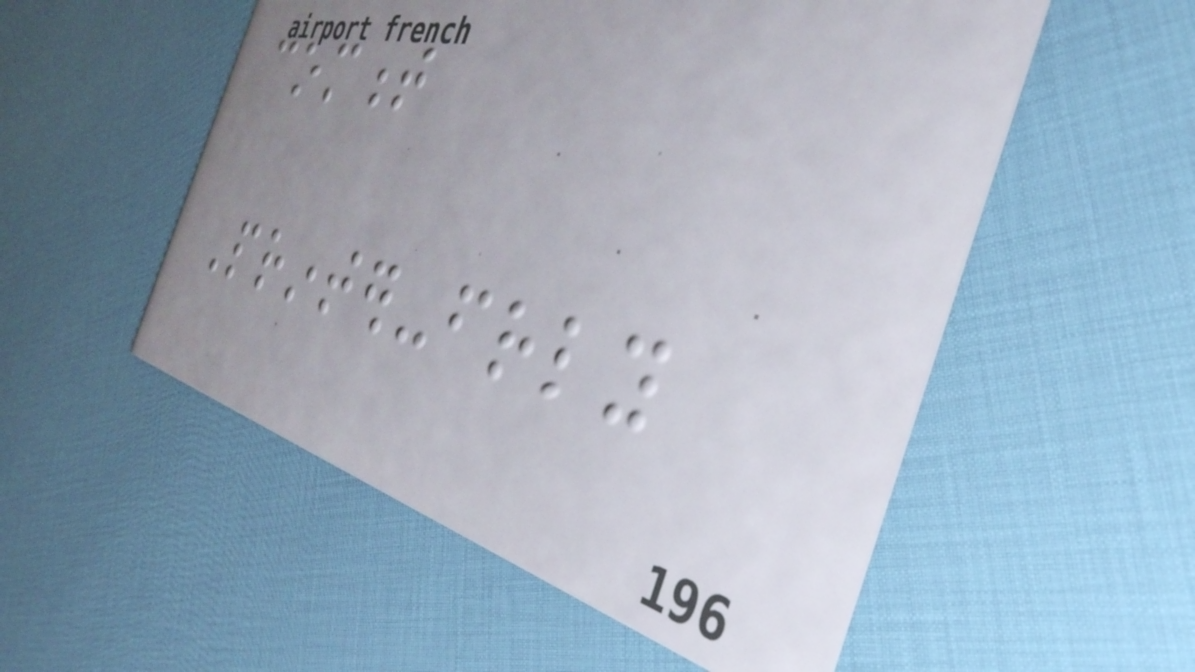comment
Printer-friendly
